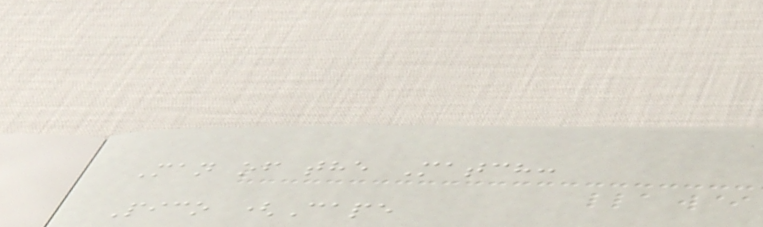Man of the Match:
Pico (Cape
